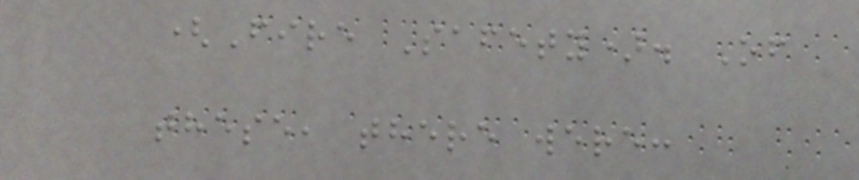(Fire Safety). Of
these, there were:
